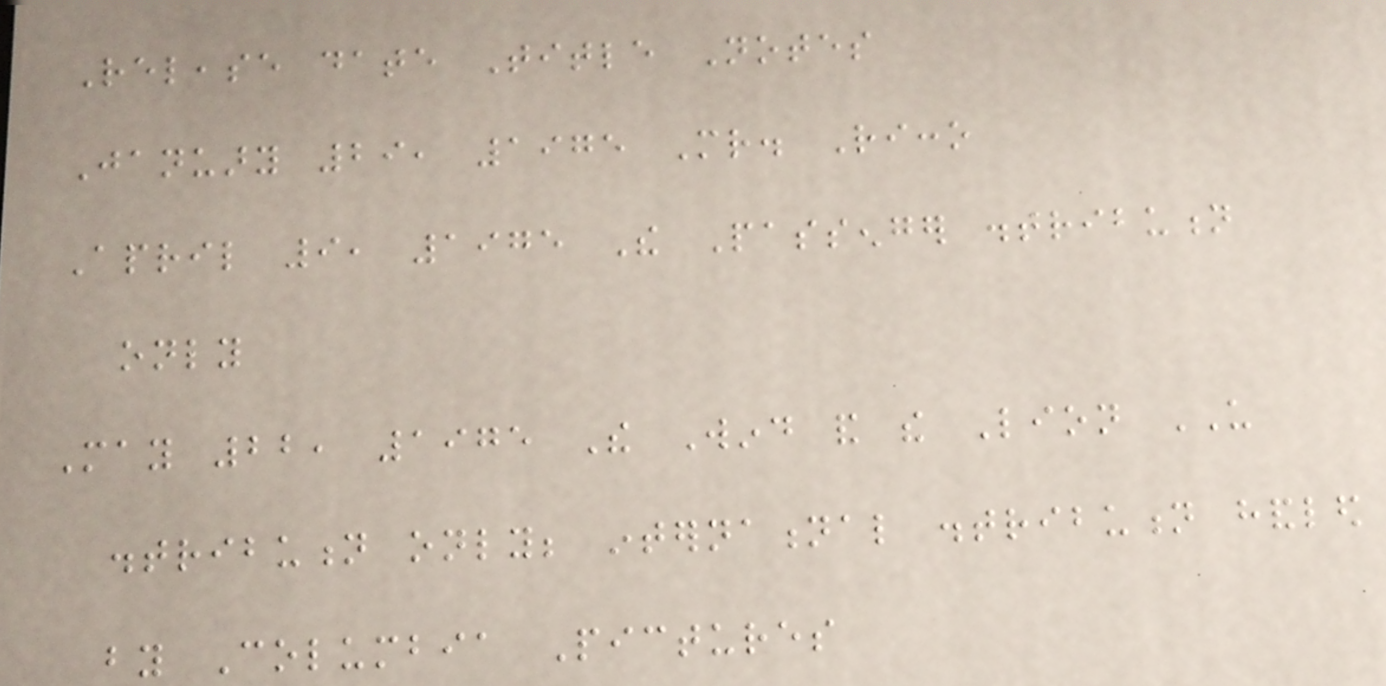Release date Title Notes
January 29, 1975 Mr. Ricco
April 9, 1975 The Passenger distribution
only
May 22, 1975 The Wind and the Lion US
distribution only; international distribution handled
by Columbia Pictures
